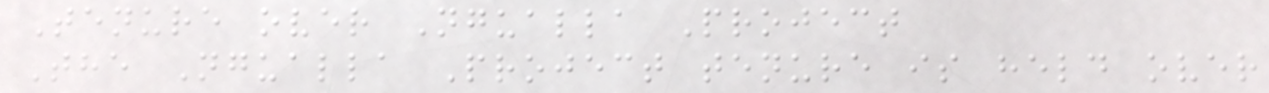Tenure over Ngualla Project
The Ngualla Project tenure is held over
